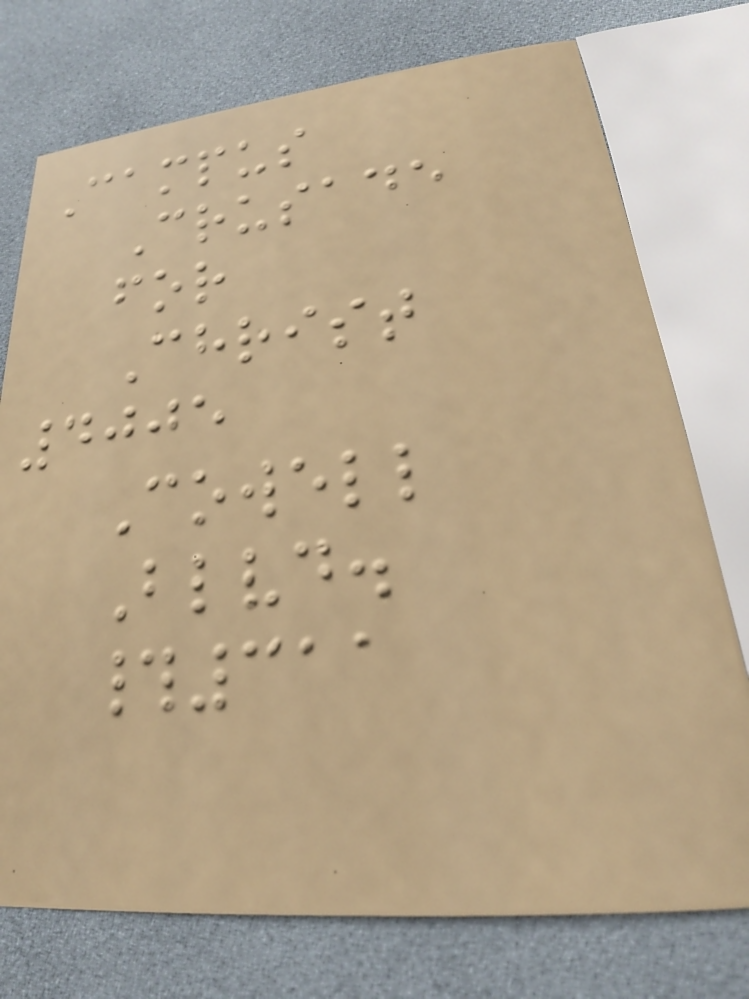Campus
Crusade
for
Christ
4005
Cowell
Blvd.
#311
